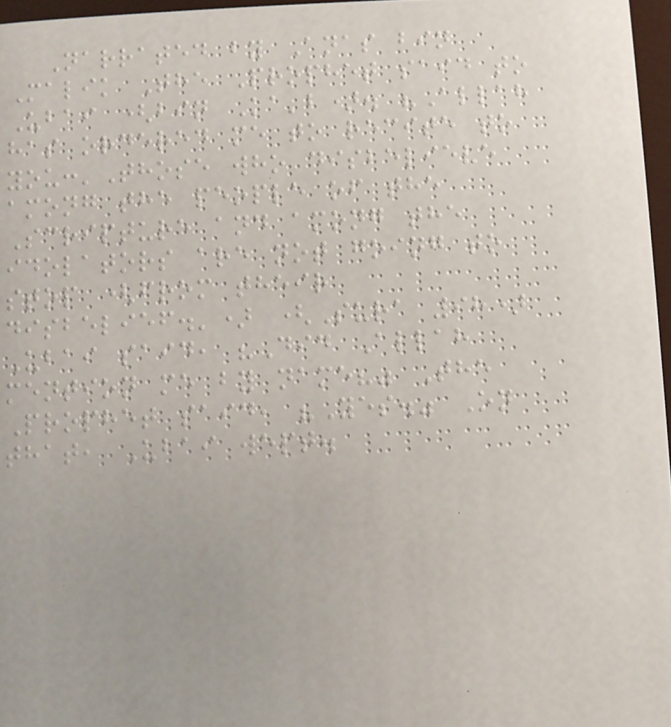Narrated by Anas bin
Malik The Prophet said to
Ubai (bin Ka'b). "Allah
has ordered me to recite to
you:'Those who disbelieve
among the people of the
Scripture and among the
idolators are not going to
stop (from their
disbelief.') (Sura 98)
Ubai said, "Did Allah
mention me by name?" The
Prophet said, "Yes." On
that, Ubai wept.
